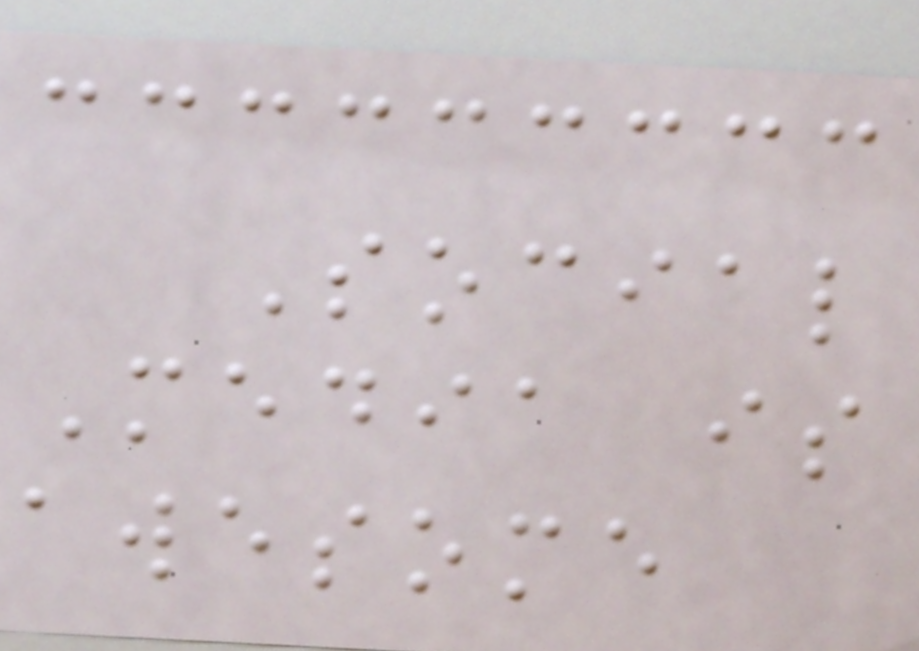Social
Media is
awesome
